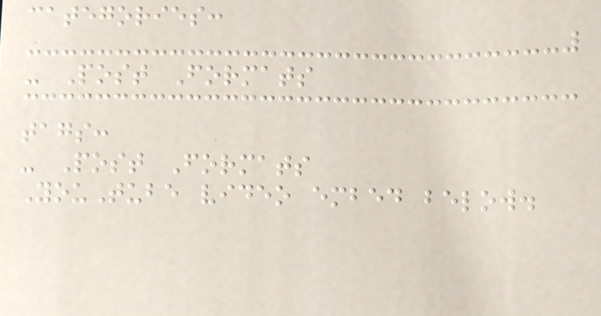categories:
- Post Formats
tags:
- Post Formats
YouTube video embed below.
